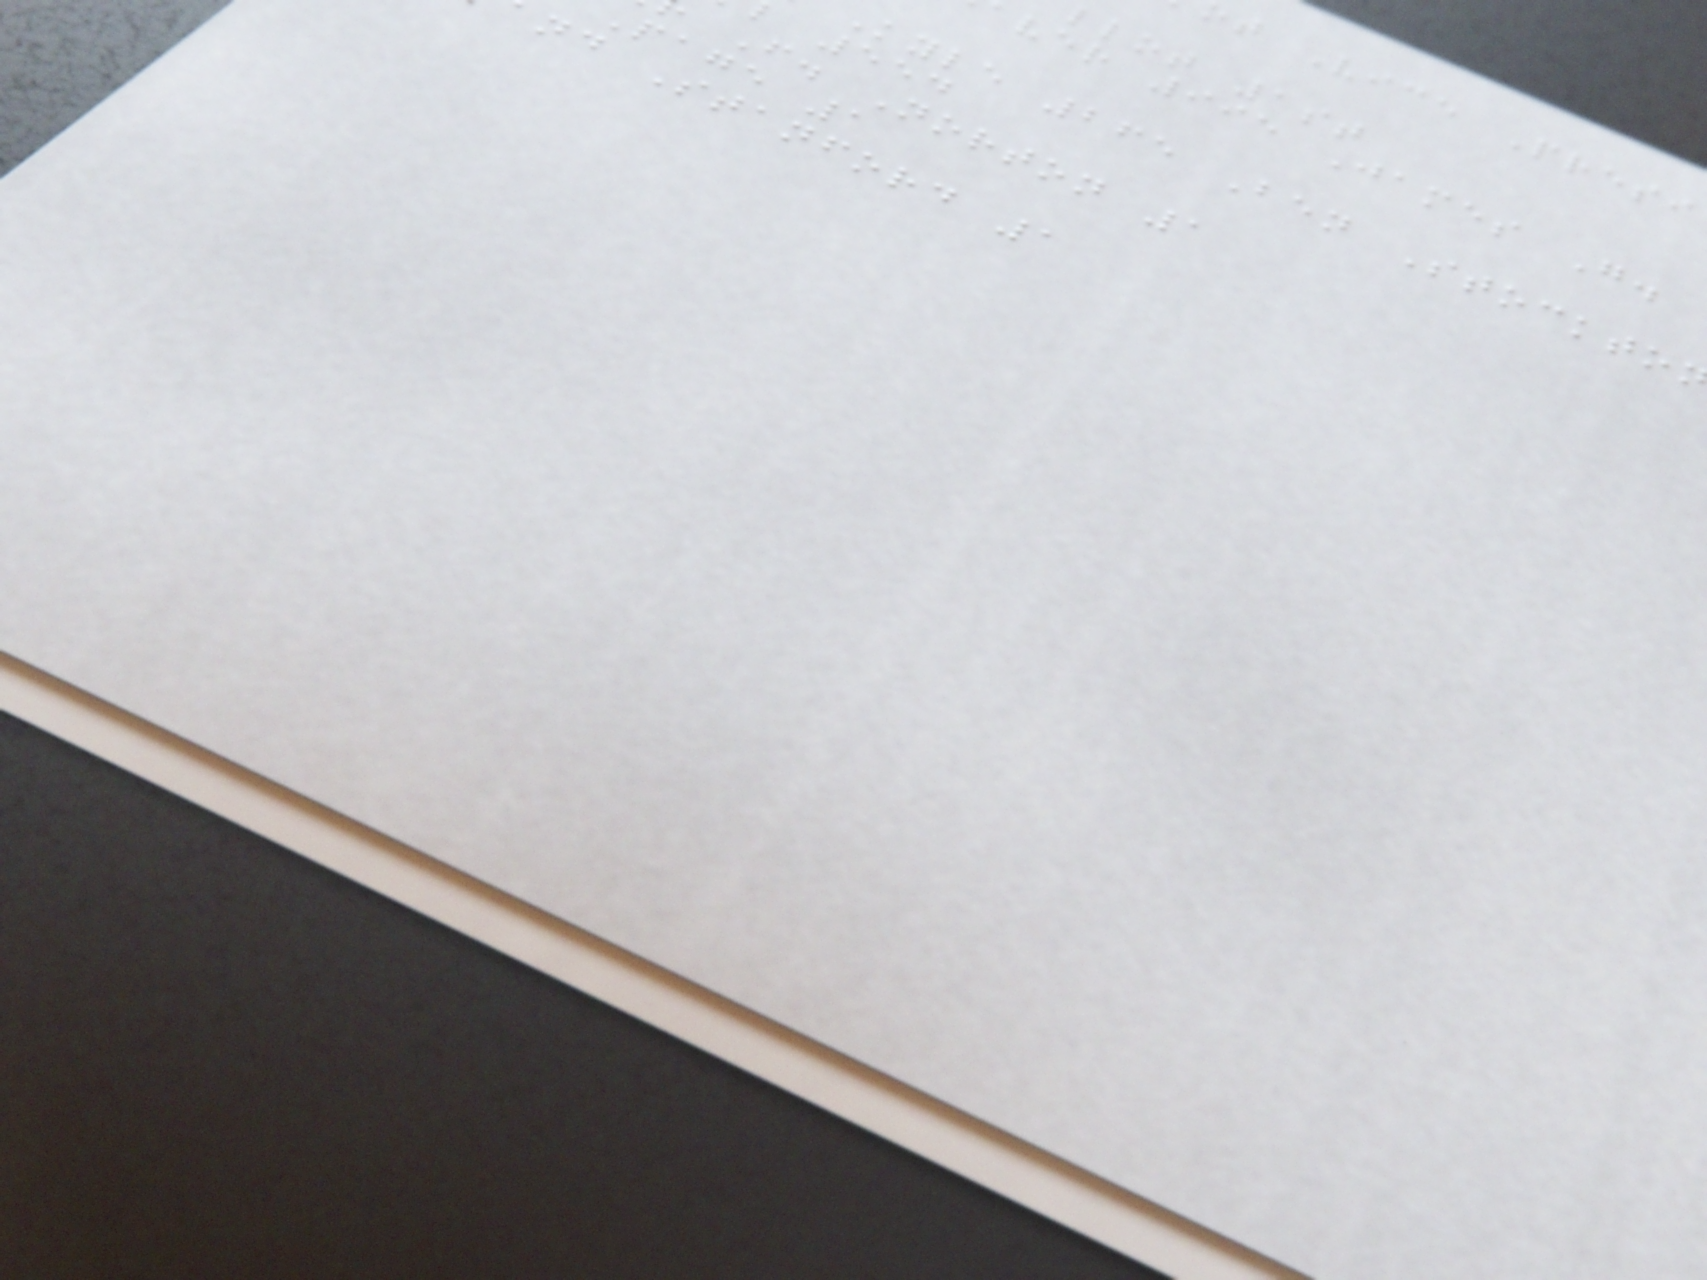t Vice Presi
llot 1st
ver 995 James G.
Kyle 265 Ben Stockto
554
F. Norton 1
Page 1
nd Stanford 1
